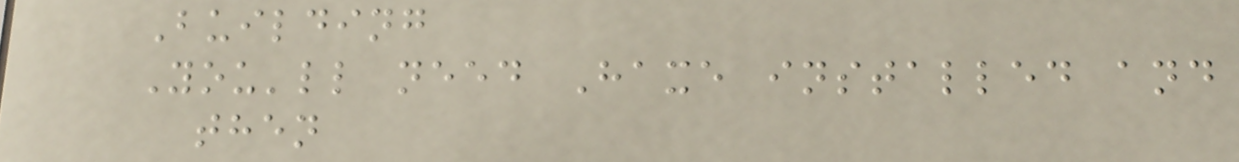Building
You'll need Haxe installed and
then
